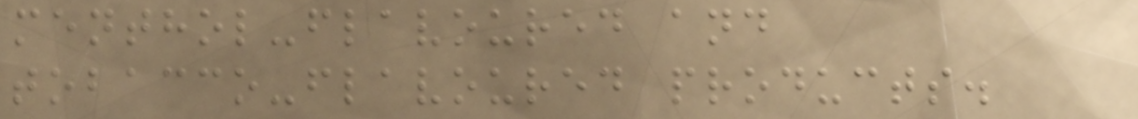menthol-flavoured and
tobacco-flavoured products.
